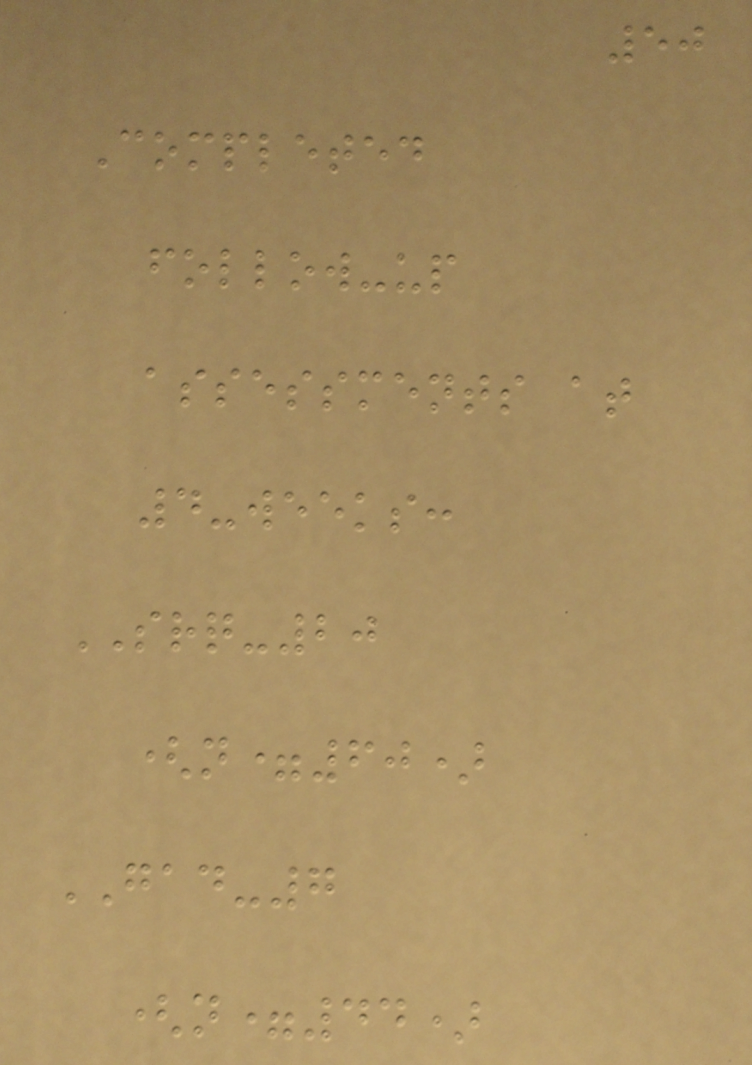50
Completed
follow-up
assessments at
4-weeks:
SRQ-20
(n=60)
GAD-7
(n=44)
